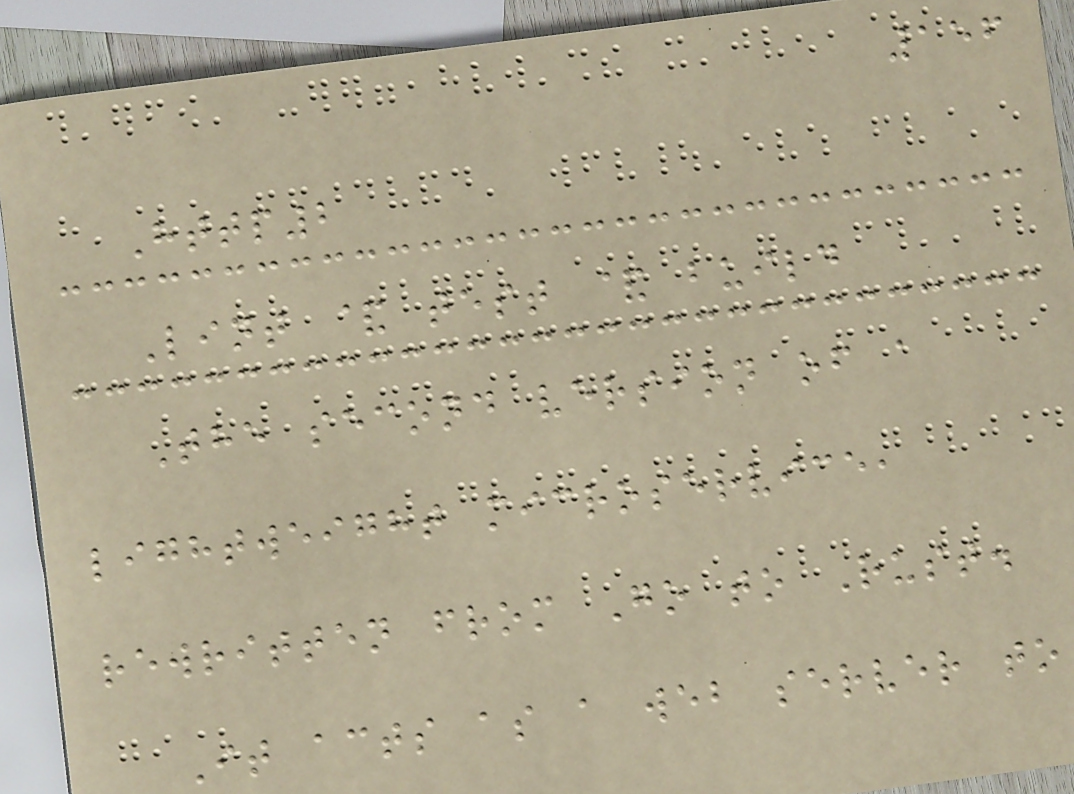156
Http2
Lint & test & build
The second version of a
lightweight microservice,
rewritten from Go to Rust.
It acts as a web server to
